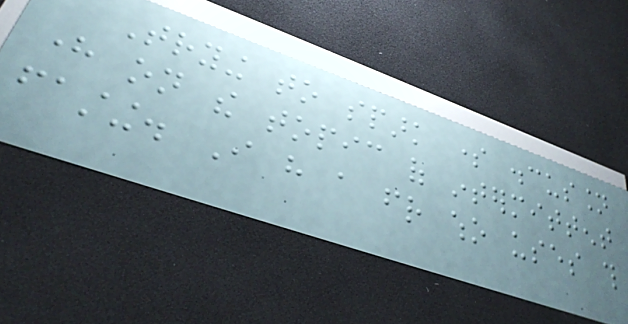Trying to spark some discussion
here on the topic of intermittent
fasting. I have a friend who uses this
